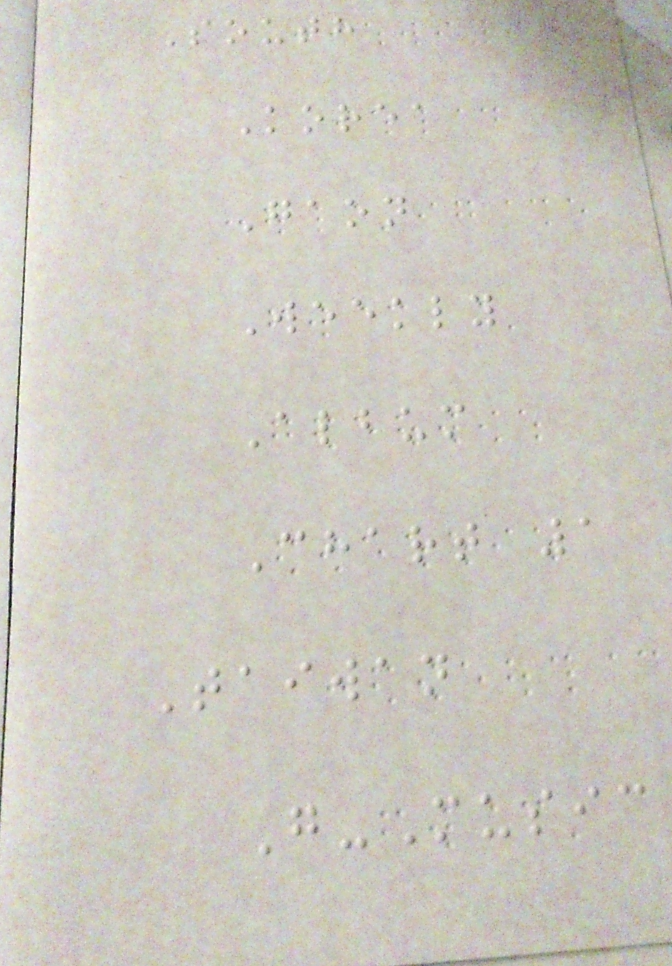South
Korea
Gaon
Weekly
Album
Chart 1
Taiwan
G-Music
